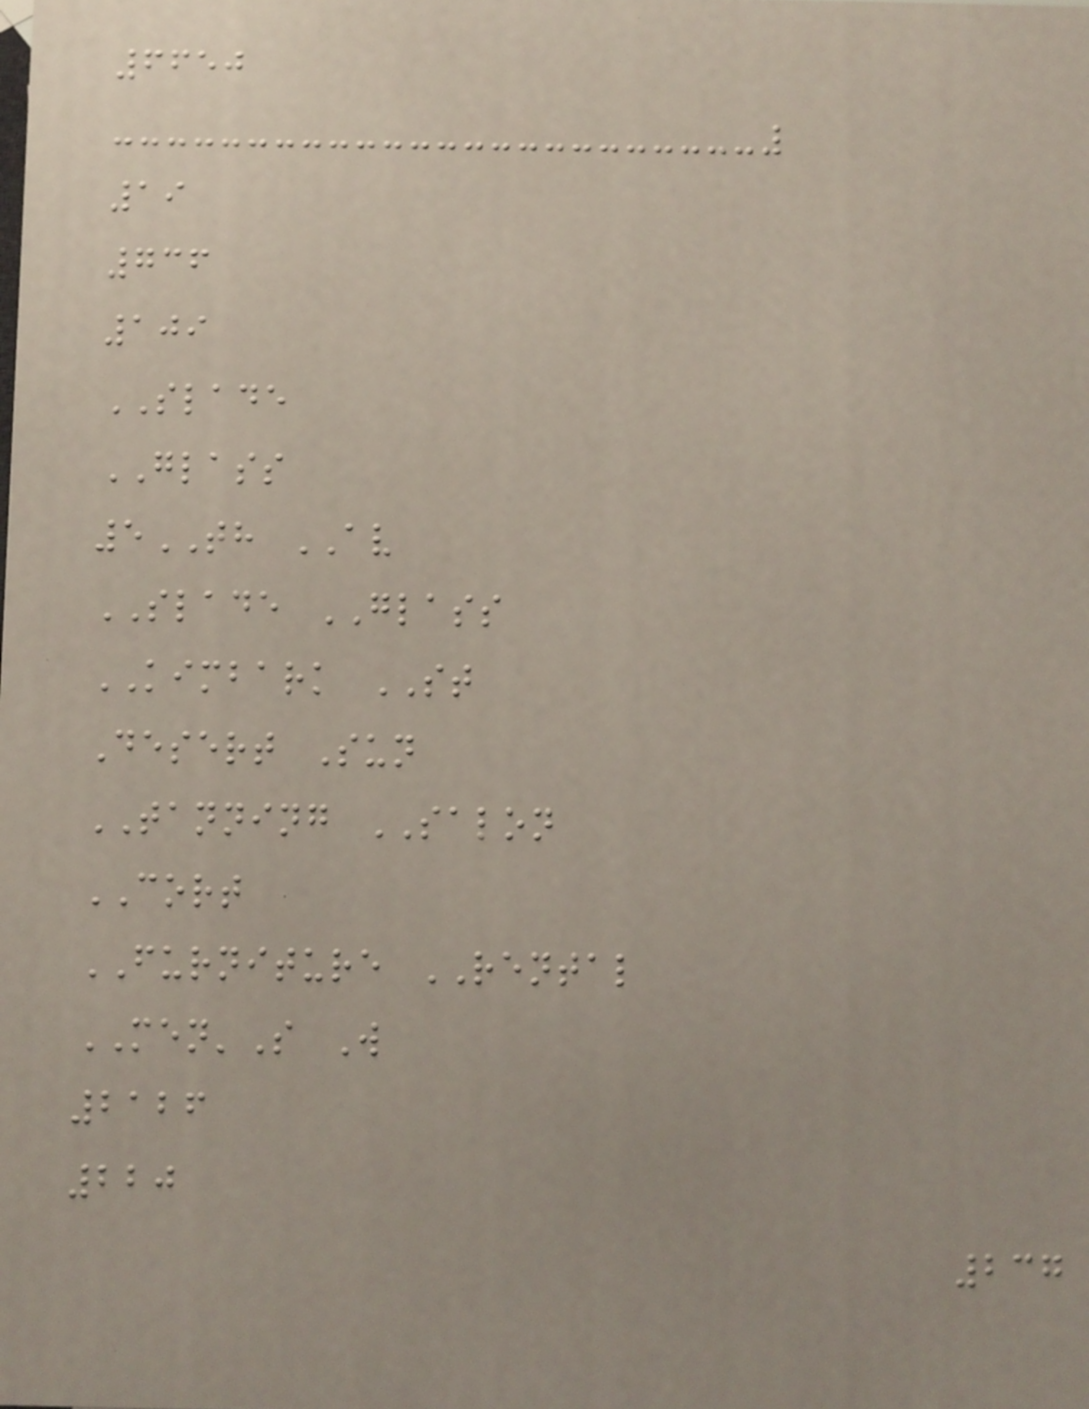6650
19
736
109
SLADE
GLASS
5TH AV
SLADE GLASS
KIMBARK ST
Desert Sun
TANNING SALON
CORT
FURNITURE RENTAL
MEN'S W
2126
220
237
